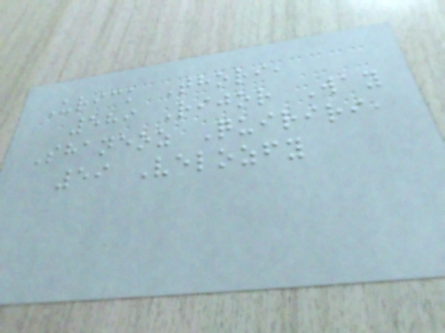Urick Thori,
589 Rijor Way
Shaneoz Quiriri,
59 Velozfy
